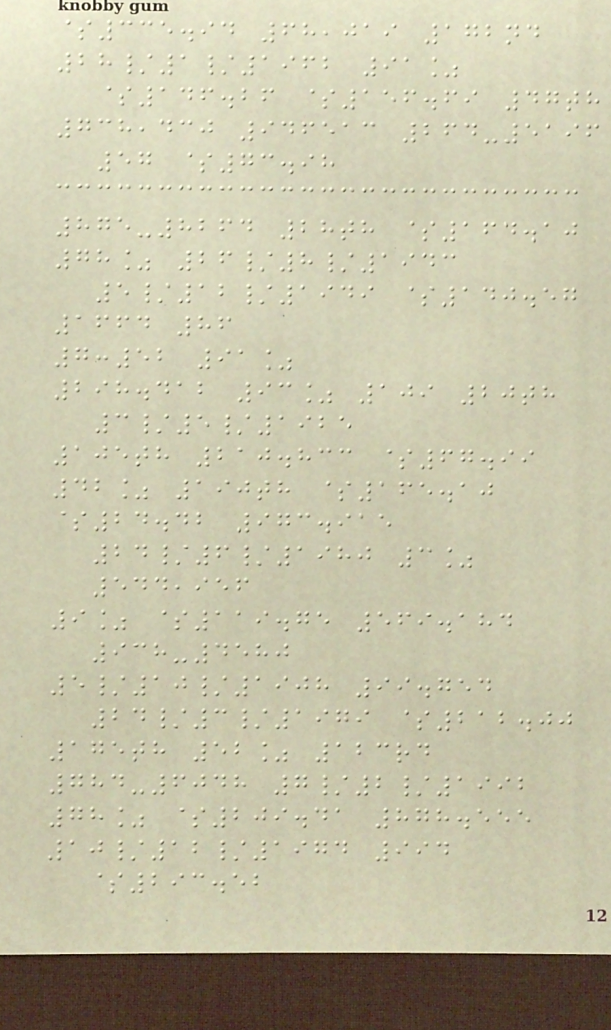$335.94 68,019 172nd
28/1/1962 91%
$146.26 $156.69 47th
738,430 946513 264-5196
57 $73.98
875-8264 28th $164.10
78% 26/8/1943
5/12/1949 $140.57
1664 86
7:52 91%
298.412 93% 109 20th
3/5/1925
105th 210.833 $67.99
42% 190th $165.10
$24.42 973.915
24/6/1980 3%
544,956
9% $119.75 569.184
938-4580
5/10/1908 99.754
24/3/1979 $212.00
175th 52% 123rd
784-6048 7/2/1992
78% $209.41 878.555
10/12/1974 994
$293.52
